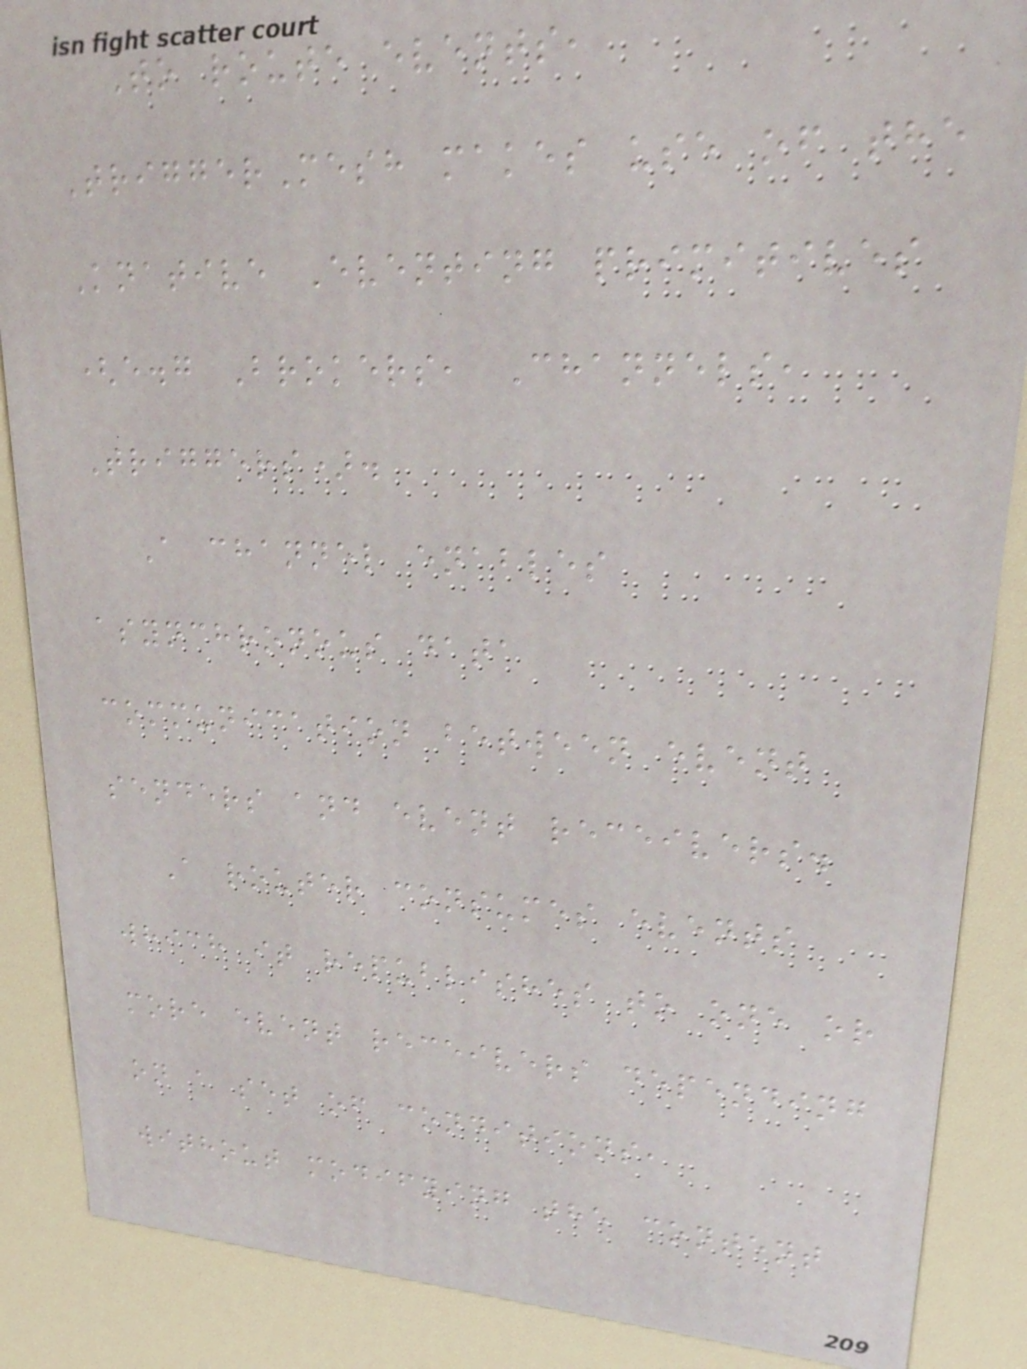To route events,
TriggerMesh makes use of the
Knative Eventing primitives
(e.g Brokers, Channels,
Triggers).
A channel enables
asynchronous data
communication between event
senders and event receivers.
A router consumes events
which it republishes to one or
more event receivers depending
on a set of conditions,
without modifying the content
